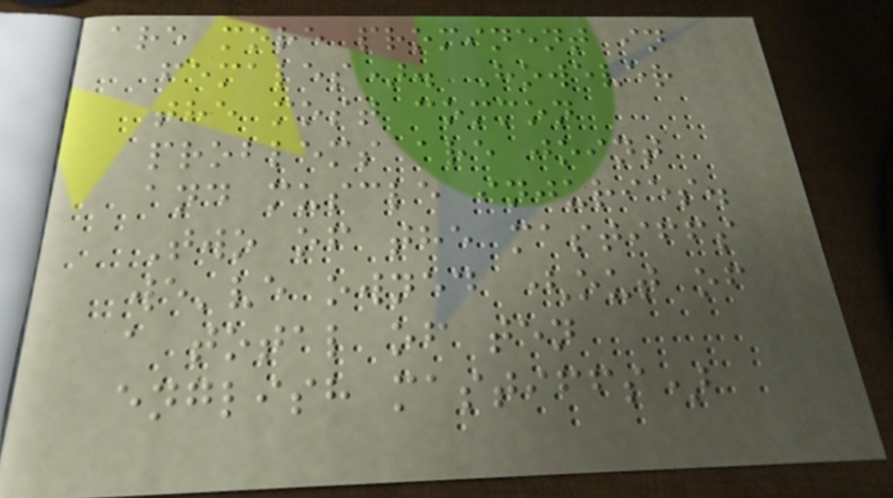are more prominent in
females). However
the most common
problems are joint
and muscle injuries.
Two of the mastiffs
we've owned (out of
a total of ten
english mastiffs)
